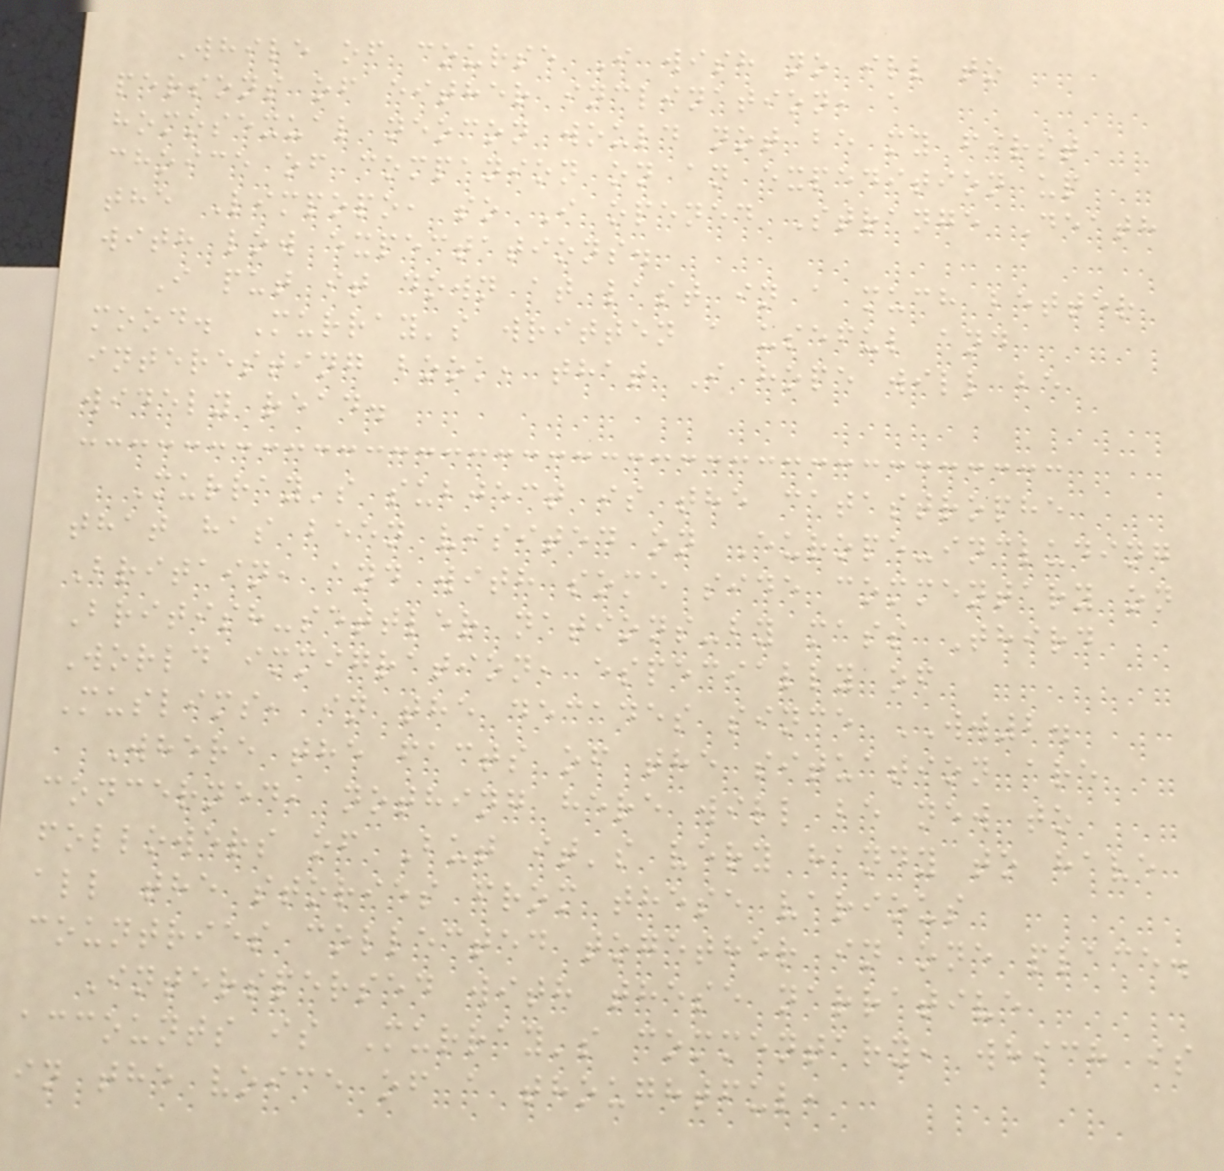While of course I wish no ill to
persons of either inclination, a
homosexual neocon would not be my first
choice of companion on an expedition up
the Limpopo, so I opened Strange Death
with low expectations.
I put it down at last in a much better
mood. Murray's written a useful and
interesting book, that I hope will be
widely read.
Murray's subject is the catastrophe
that has been visited on Europe-including
Britain, and with some side commentary on
British-settler nations-by mass Third
World immigration, especially of
Muslims, in the decades since WW2.
Where the facts of the situation are
concerned, nothing here will be new to
followers of But it's very handy to have
all the stories from these various
countries collected together in one place.
Interspersed with these narrative
accounts is Murray's commentary, which is
in the voice of a thoughtful,
